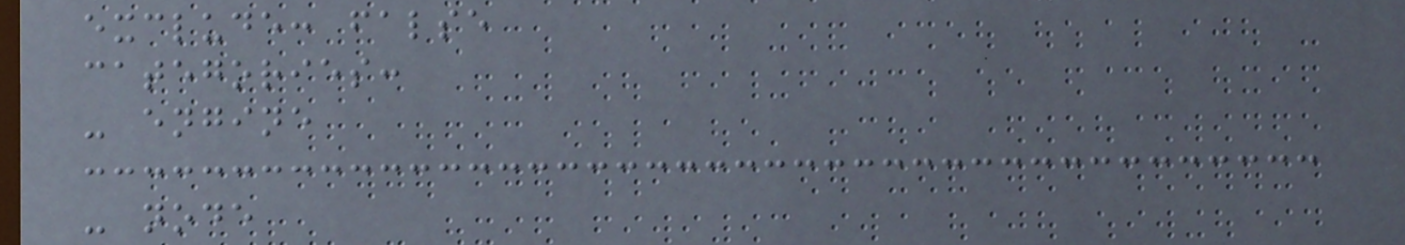exclude: false
categories:
- engine
- node
